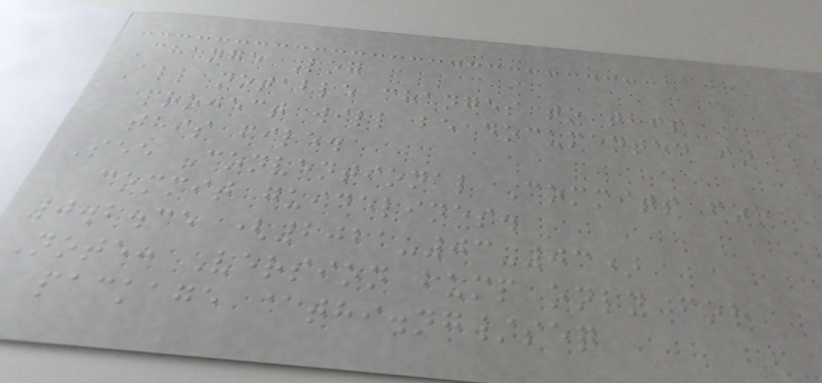Change Log
All notable changes to this
project will be documented in
this file.
See Conventional Commits for
commit guidelines.
0.2.35 (2021-03-03)
Note: Version bump only for
package @thi.ng/seq
